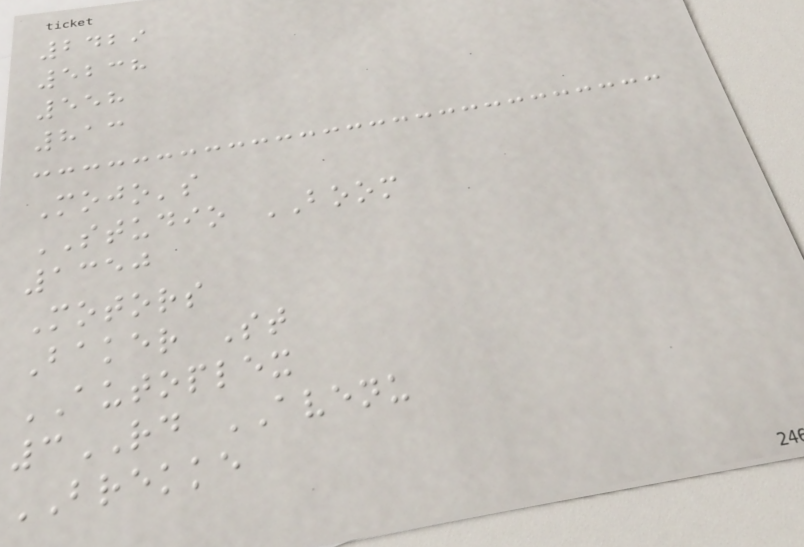2429
5238
558
813
Mojo's
STUDIO BOOM
1350
Motors
Baker St
AUTOPLEX
3RD AVENU
BREKKE
